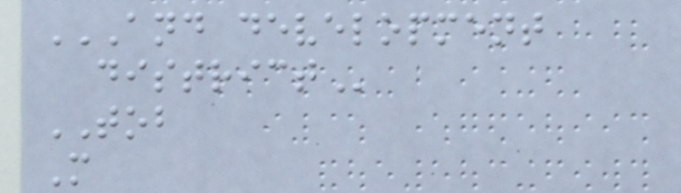AND DEVELOPMENT
DISTRICT
TOB
M
